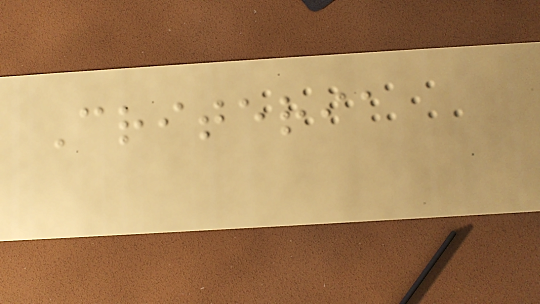Criteria
